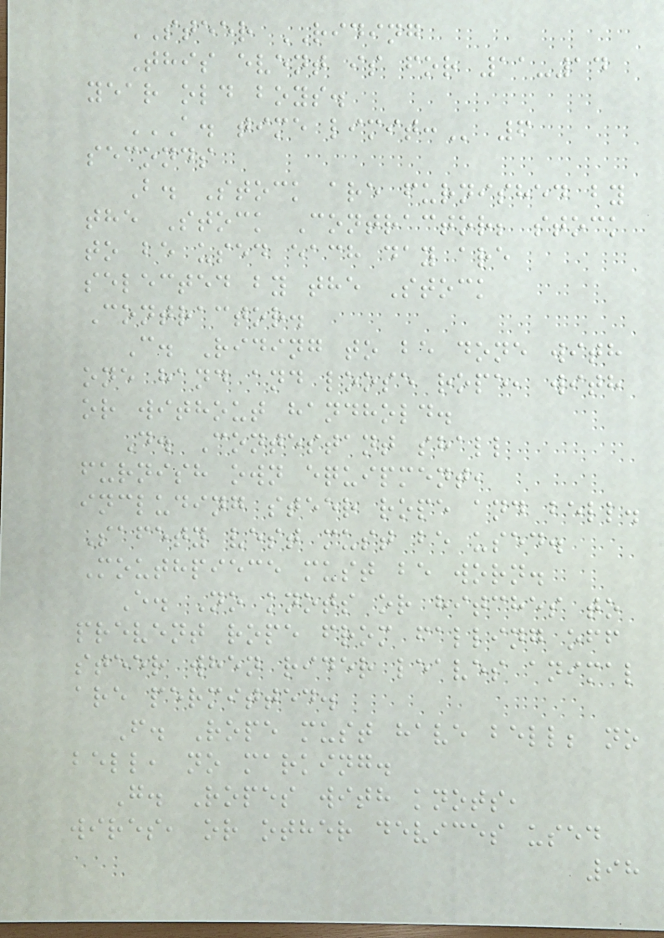STEER RIDING
This event is for 11-14
year old boys.
A. TIME LIMIT: 6
seconds
B. Stock are furnished by
the Stock Contractor; stock
to be used each day are
selected by the Stock
Contractor.
C. Riding to be done with
one hand and loose rope, with
or without handhold.
D. Contestant shall
furnish own equipment,
including steer rope and bell.
Safety vest must be used.
Mouthpiece must be worn.
E. No knots or hitches to
prevent rope from falling off
steer when rider leaves animal
are permitted.
F. Rope must have bell; no
bell, no marking.
G. Ropes with knots,
wires, or other devices used
98
